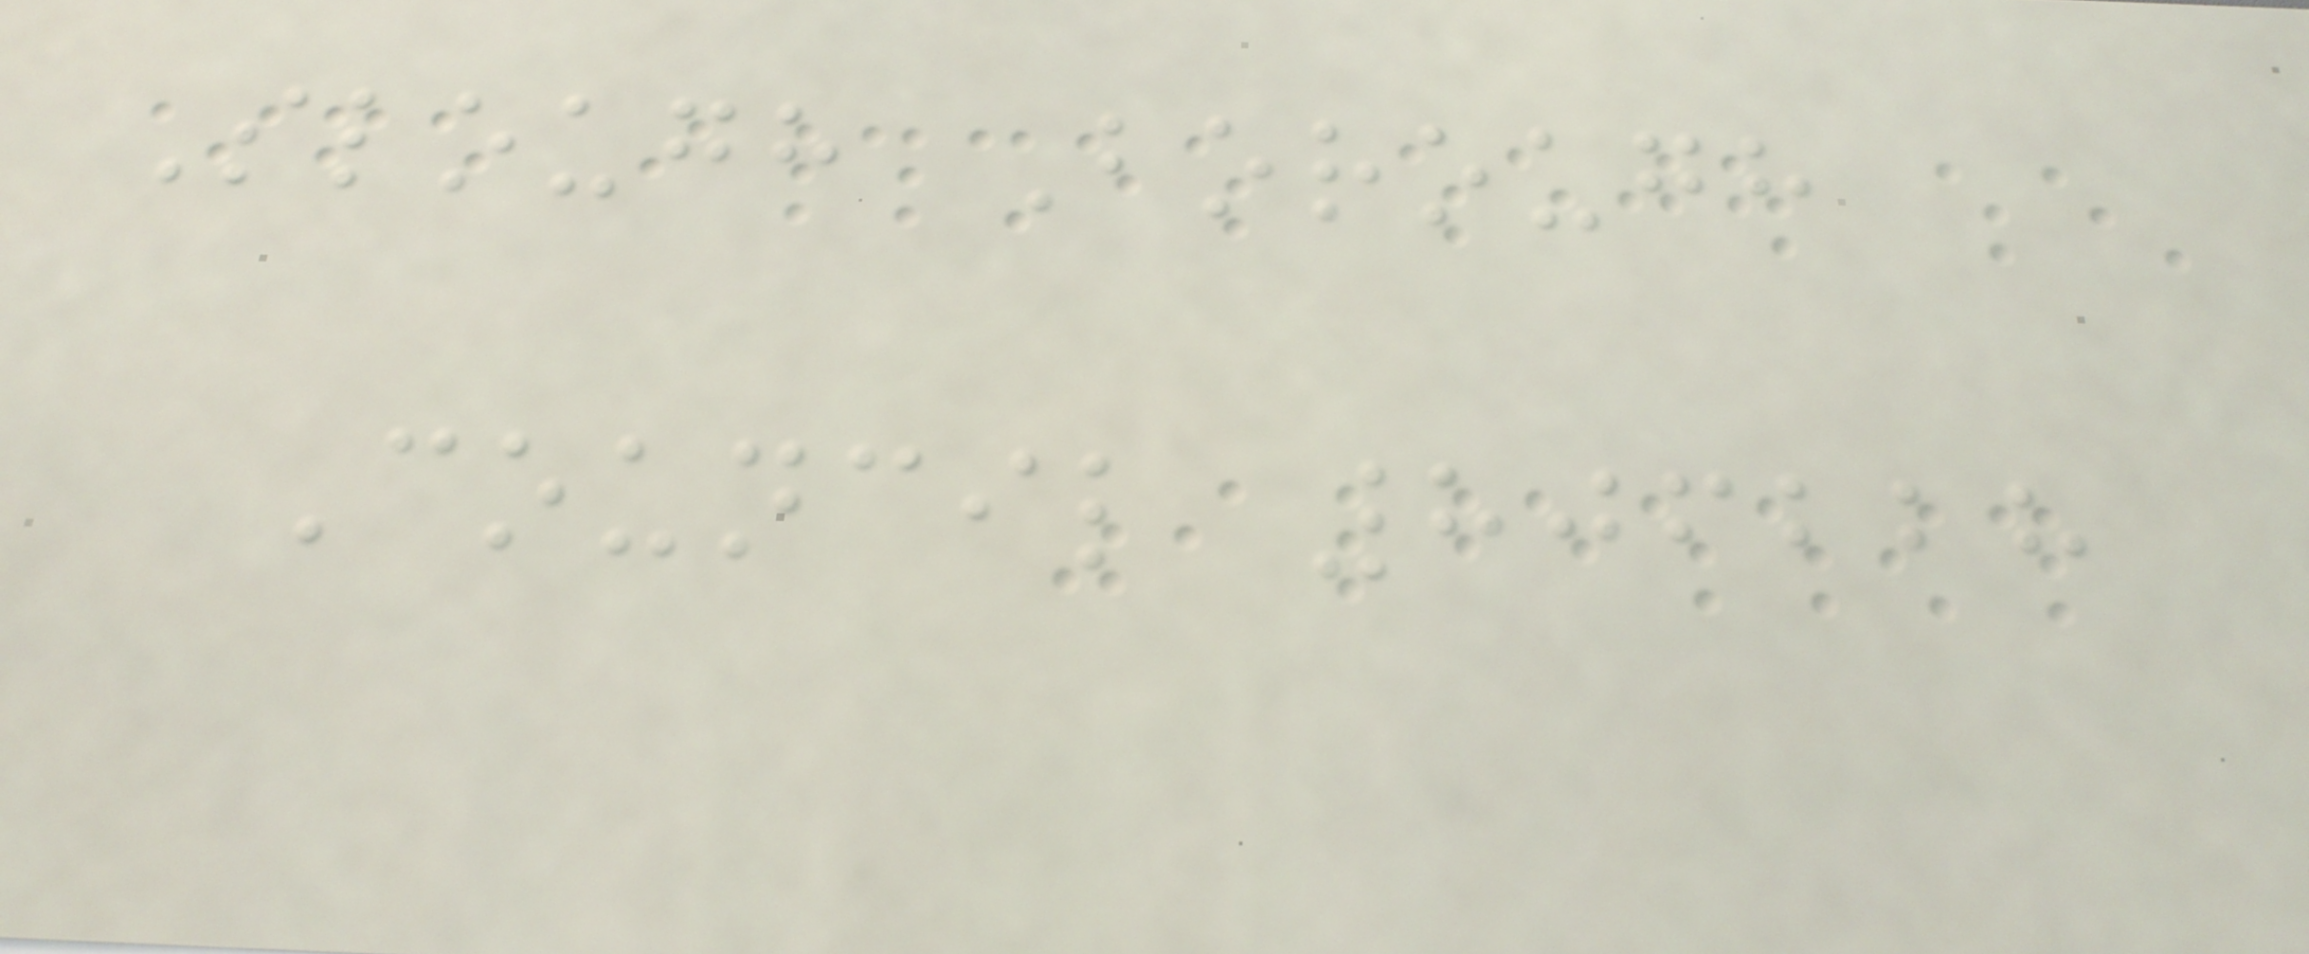Slough Borough
Council 806228
